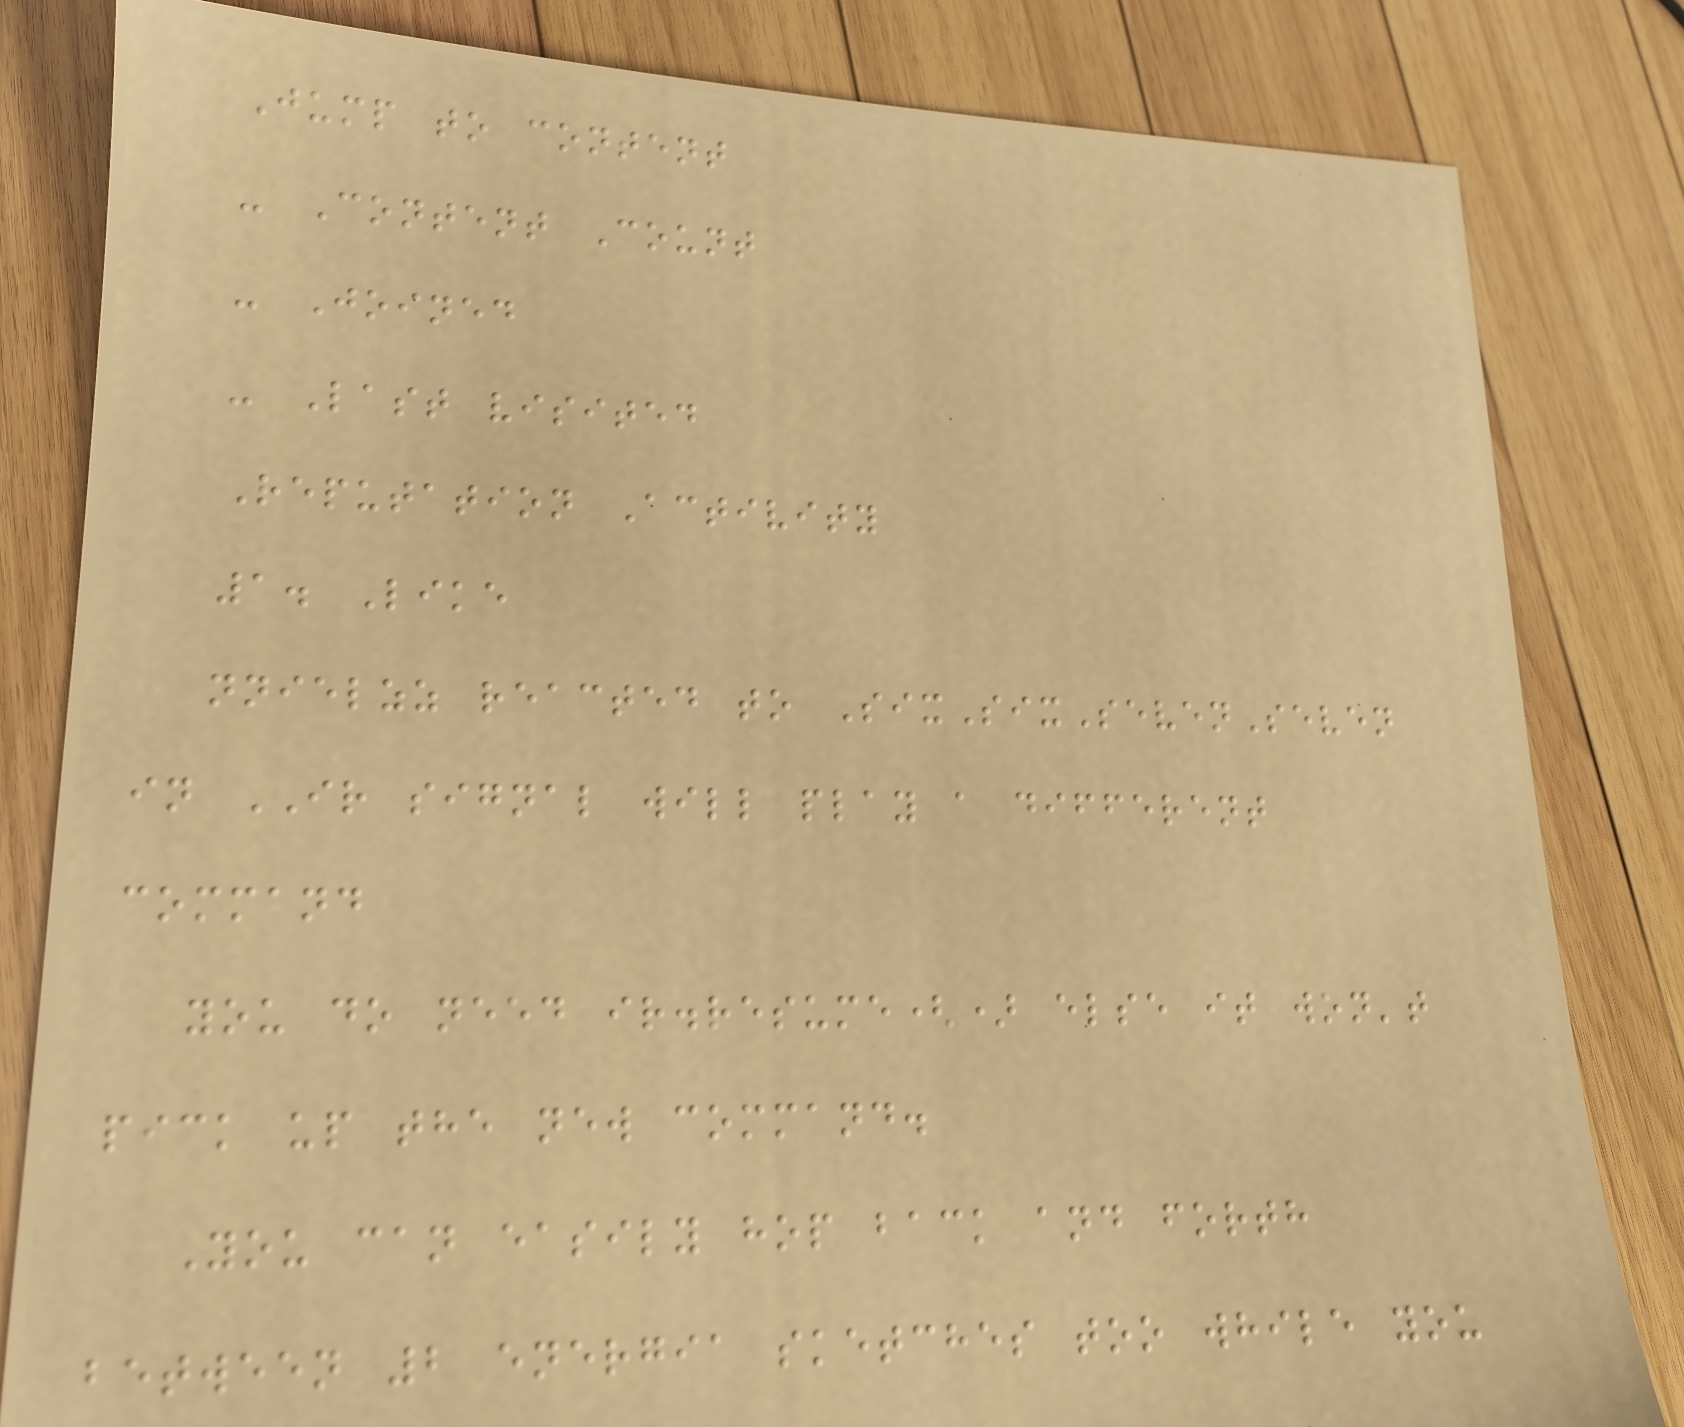Jump to content
- Content Count
- Joined
- Last visited
Reputation Activity
1. Like
nnielzz reacted to SixSixSevenSeven
in IR signal will play a different
command
you do need ir.resume() else it won't
pick up the new command.
You can easily hop back and forth
between 2 energia sketches too while you
